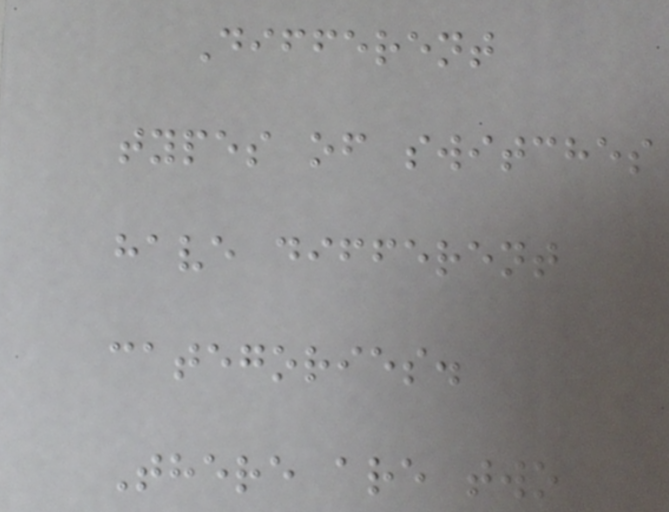Different
types of switches
have different
categories.
There are two
